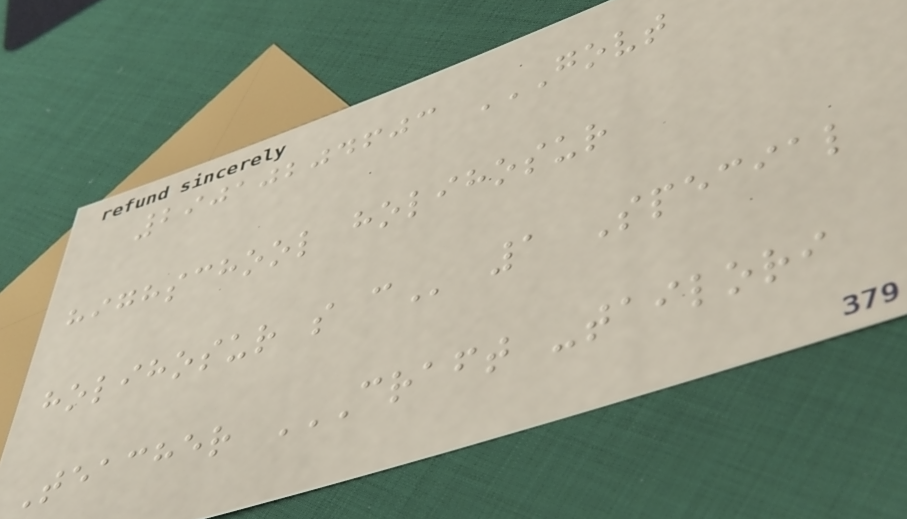29010204603 GOVT
HIGHSCHOOL HOLIHOSUR
HOLIHOSUR S C 1 Special
Teacher CRAFT -TAILORI
